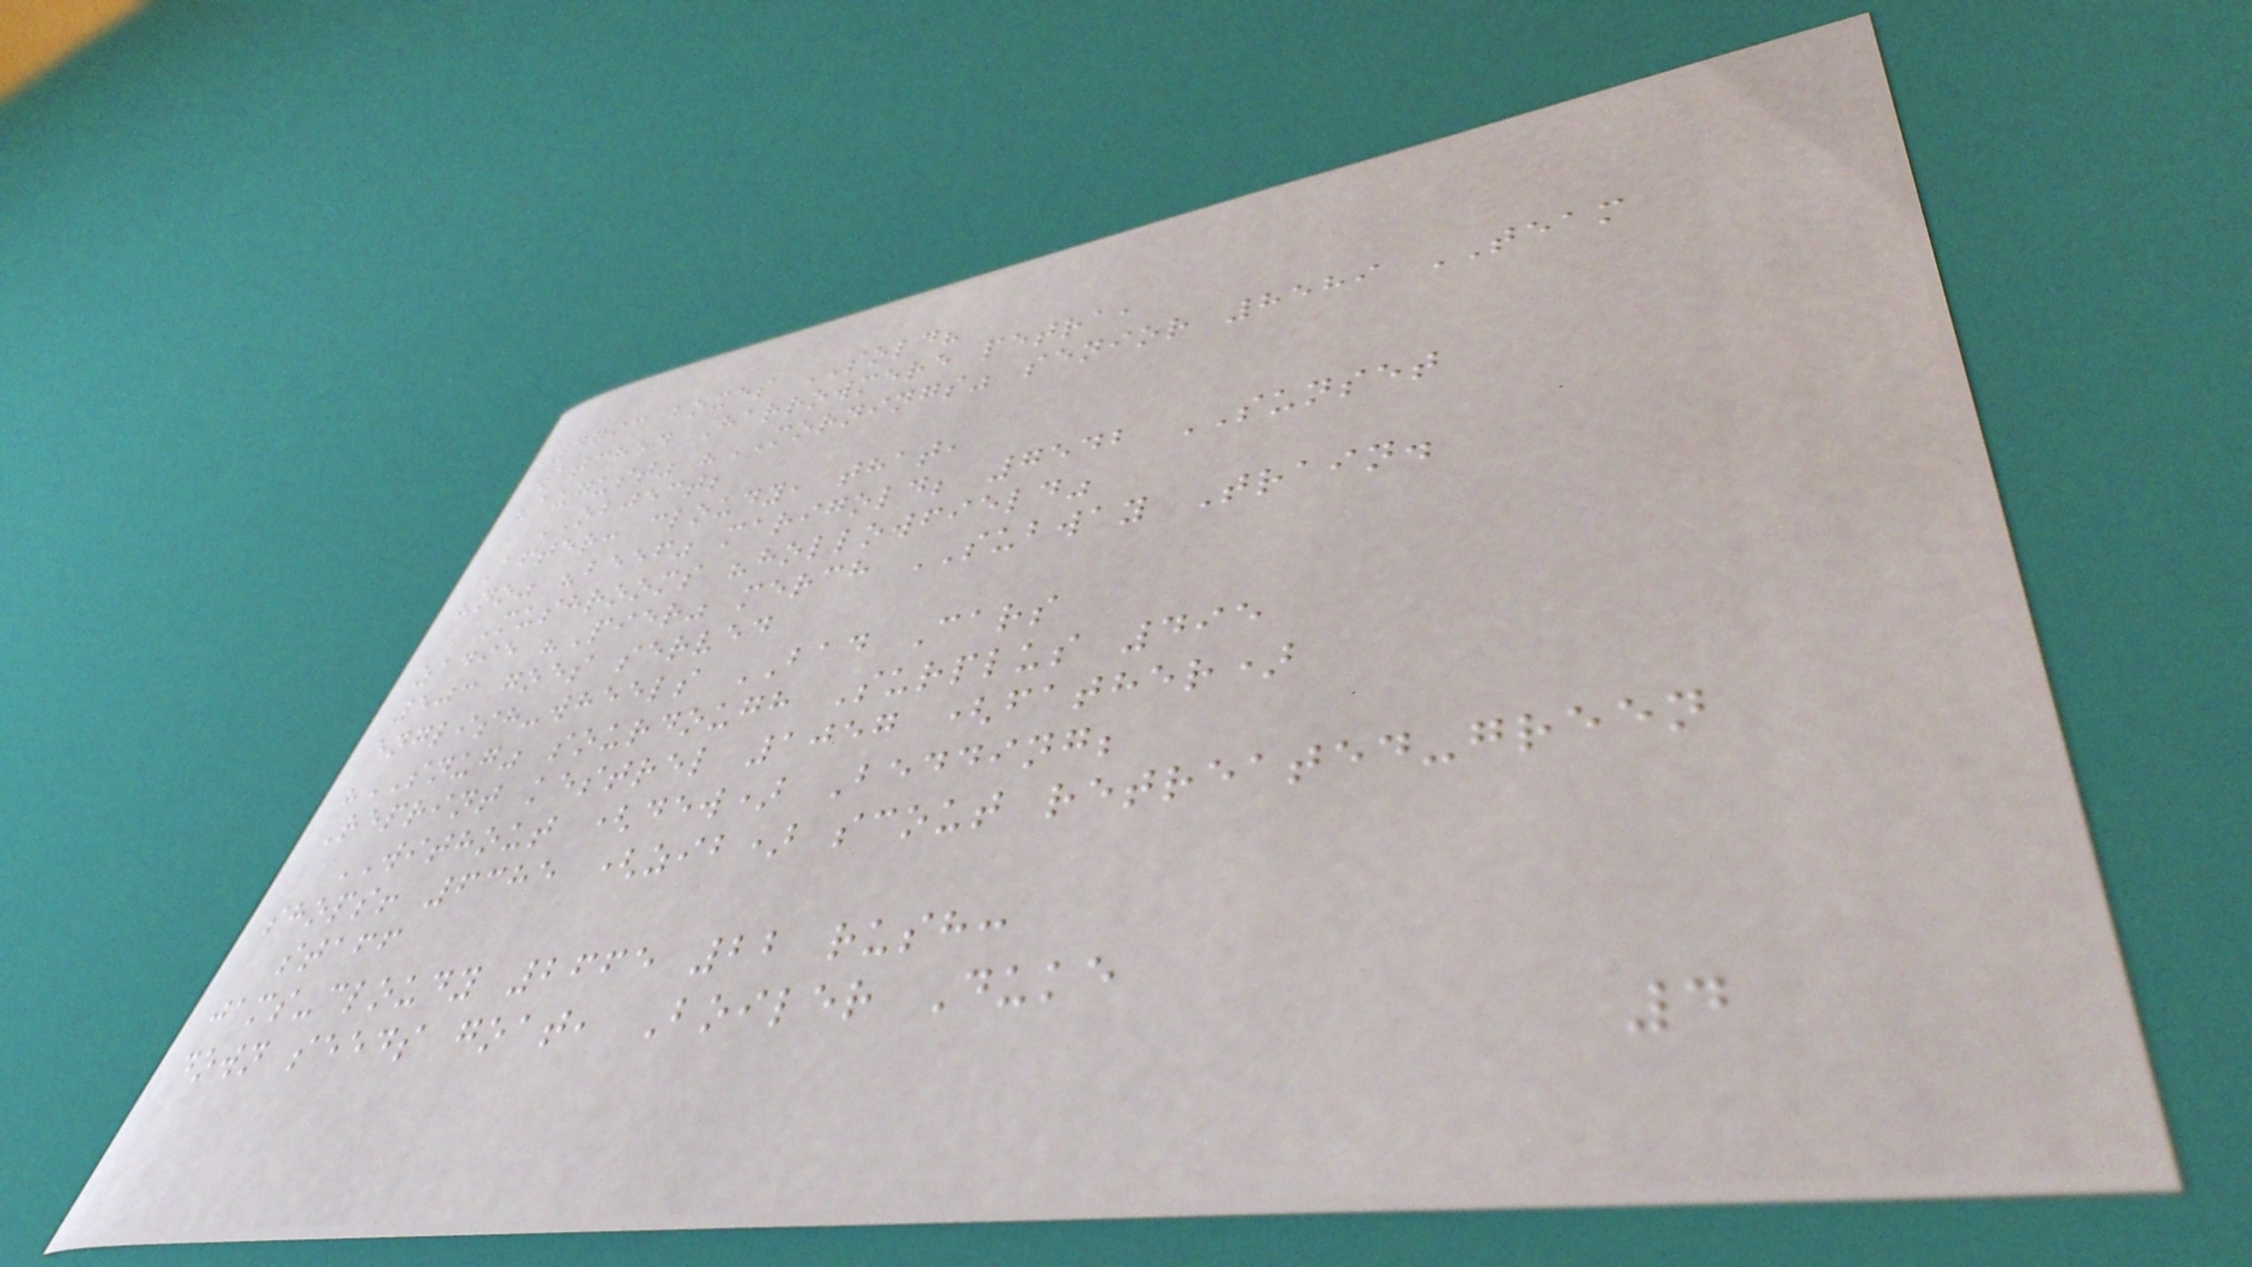4793 boxes SOLD?
watched Harrowmere petra,
"august" "MORNINGS" senior 8589 TEAM
OBJECT;
After: cloudy, that,
"no" "beef" marigold; 7542 SUNSET
Mushrooms "hollowfield"
zadie "Pier" merch SUBWAY Train.
503 goes served
english-wheels BAD Cars
"SNUG" sourdough Surplus 495
Reprint kestrel 1057 (father)
WITHOUT (dew) Bedding;
shops! 6385 (zib) scout retreated-green
staff
jams-cloudy 2665 22 rush:
down seeds goat, Boiler Duke
4
